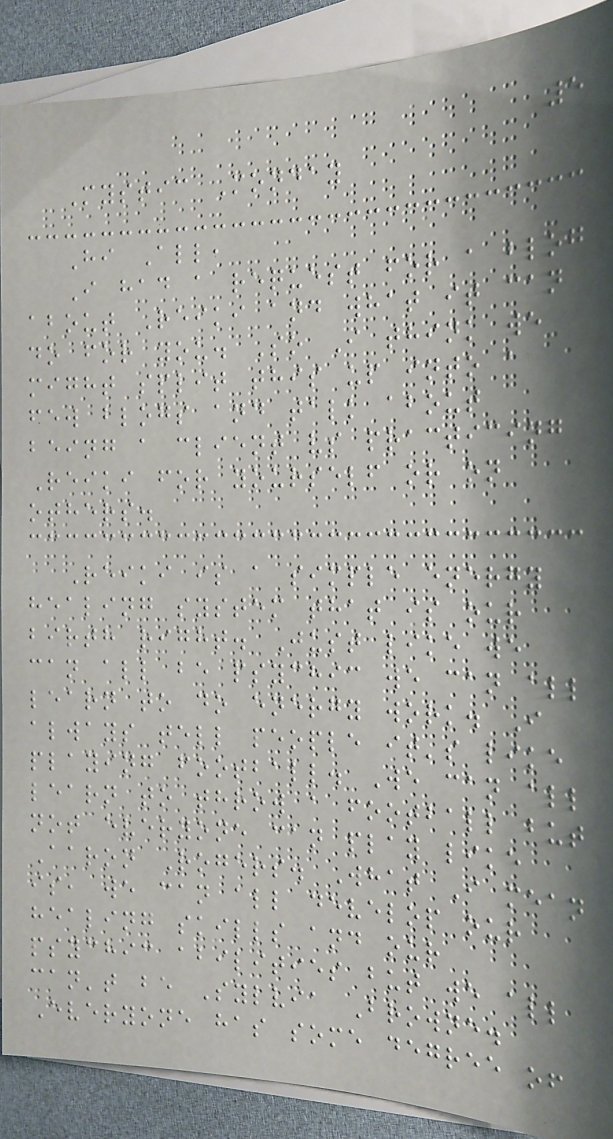5
Mystic Monday
Hi All,
I had a request for a blog
about Reiki and what it can
do for you. So I think we
might split this up into a
few blogs and talk about
being a client vs practicing
Reiki for yourself or on
others.
Reiki is a simple energy
healing system that is our
birth right. Just like we
can all be psychic we can all
learn to do energy work. I
always tell people it's like
playing football. We can all
learn to throw a football but
not everyone can play like
Aaron Rogers. What I mean
is, we can all develop our
healing skills and our
psychic abilities but we all
can't be Sylvia Browne.
Everyone has some degree of
